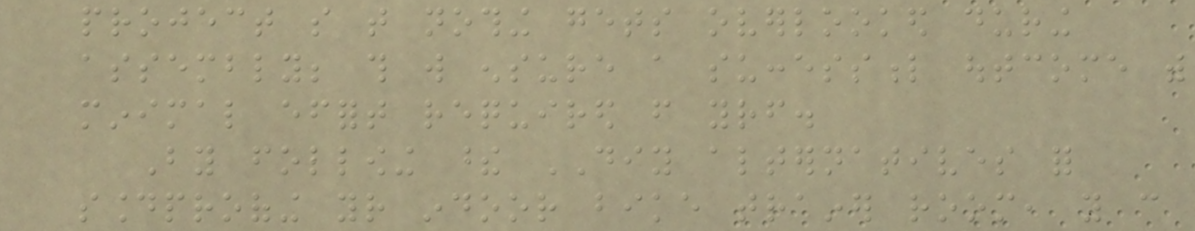project so that nothing gets overlooked during
assembly; this will ensure a successful outcome with
minimal effort required from yourself.
By following these DIY alternatives for
soundproofing your indoor bike trainer room, you can
